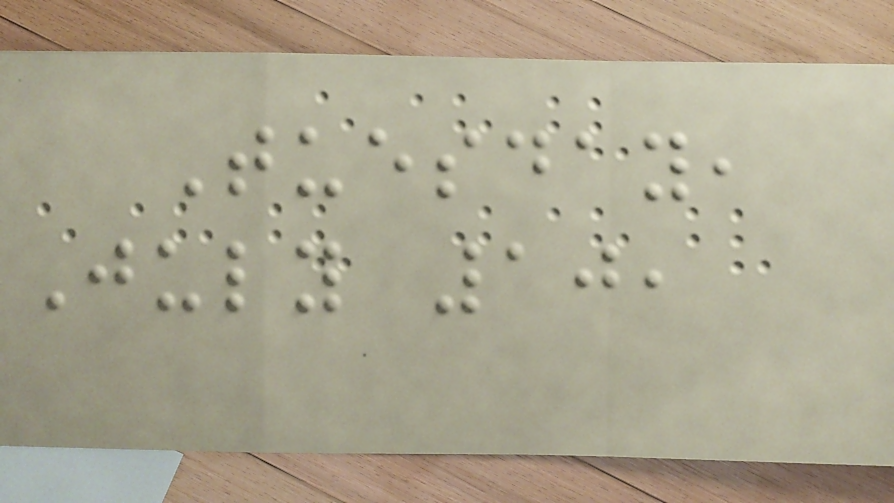Tuesday,
July 10,
